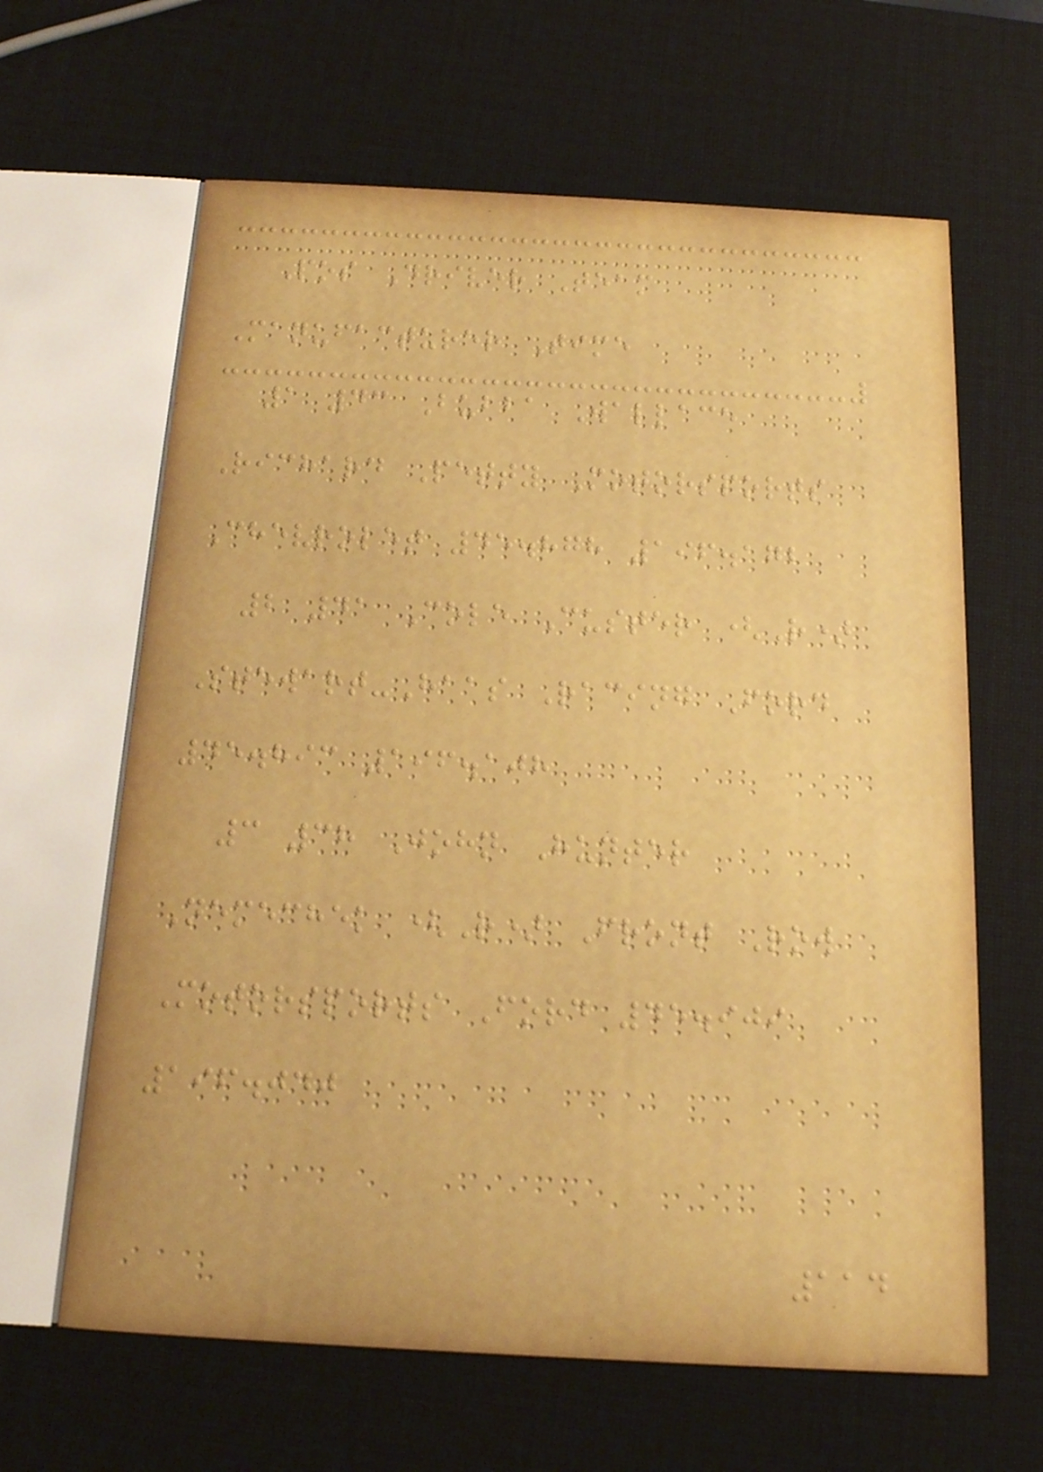Pos Driver Team
Manufacturer Time
1 43 Bubba Wallace
Richard Petty Motorsports
Chevrolet 45.878 196.172
2 41 Cole Custer (R)
Stewart-Haas Racing Ford
45.893 196.108
3 38 John Hunter
Nemechek (R) Front Row
Motorsports Ford 45.909
196.040
114
